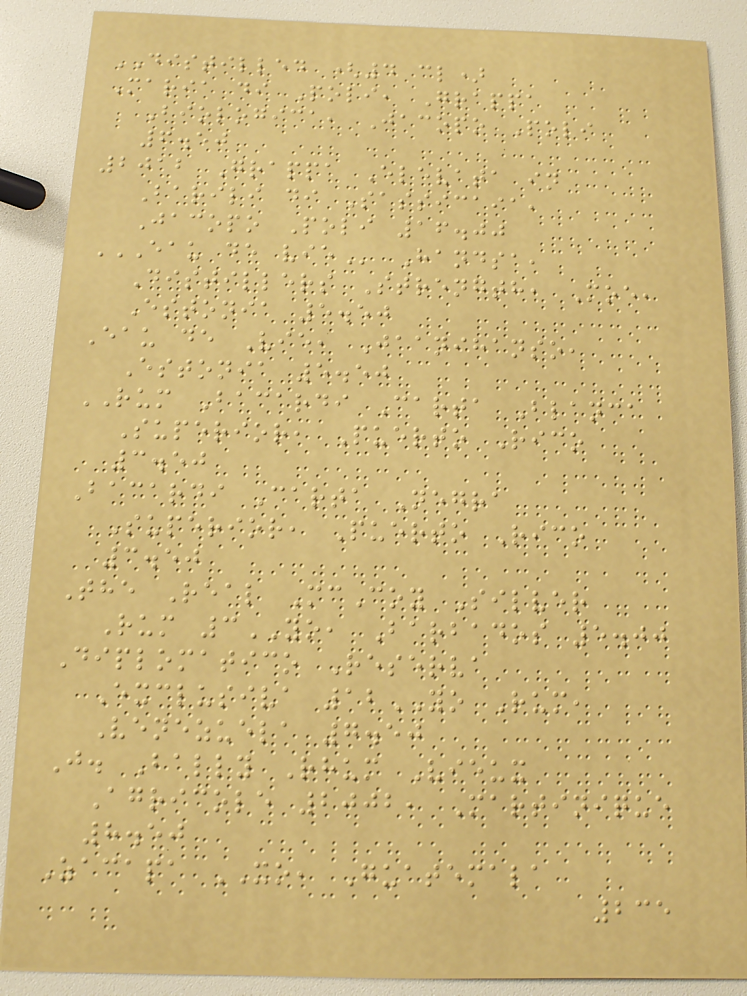DISTILLED (4 cl)
Maria di Poli, Grappa
Biologica, Jacopo Poli
6.50
2012 Grappa Elevata in
Barili di Sassicaia,
Jacopo Poli 16.00
EAU DE VIE Handsa,
Distillers Strength, Moe,
Estonia 5.50
Eau de Vie, Jaanihanso,
Estonia 5.50
RUM Bacardi Carta Blanca
Superior, Puerto Rico
3.50
Bacardi Carta Negra
Superior, Puerto Rico
3.50
The Real McCoy Silver
Rum 3YO, Barbados 5.00
Diplomatico Reserva
Exclusiva 12YO Rum,
Venezuela 7.50
J. Bally Rhum Vieux
Agricole 2002, Martinique
8.50
Zacapa XO, Guatemala
235
